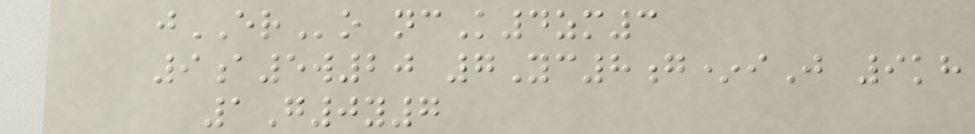jERo ncK4zm3
9a5w20 7Yc8g*iJ 9kh
1G0y7
